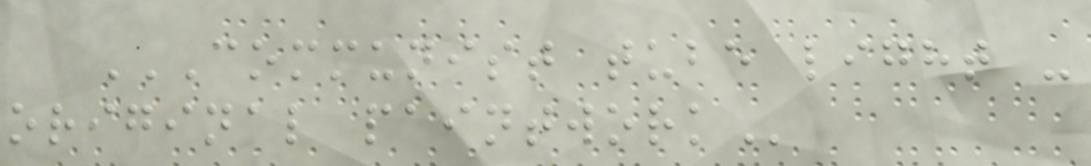COMMUNIST TUBE LIGHT -
ORIGINAL PAINTWORK
